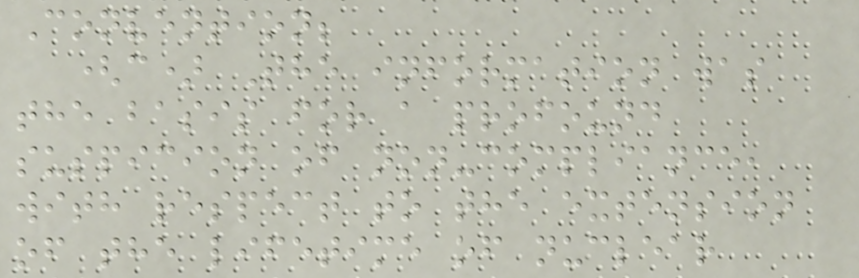Convention;
(c) The information was
the basis for a profound
suspicion of non-compliance,
with respect to the extension
of the lifetime of nuclear
